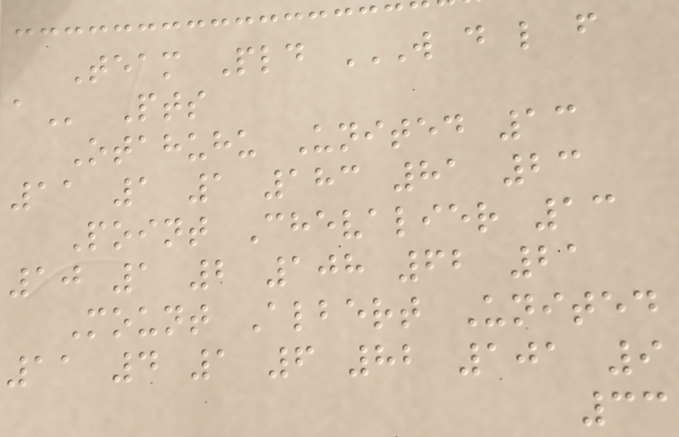Team Pld W D L F
A Pts
Otahuhu United 13
11 1 1 183 81 23
Point Chevalier 13
10 1 2 108 62 21
Mount Albert United
11 4 1 6 82 101 9
33
